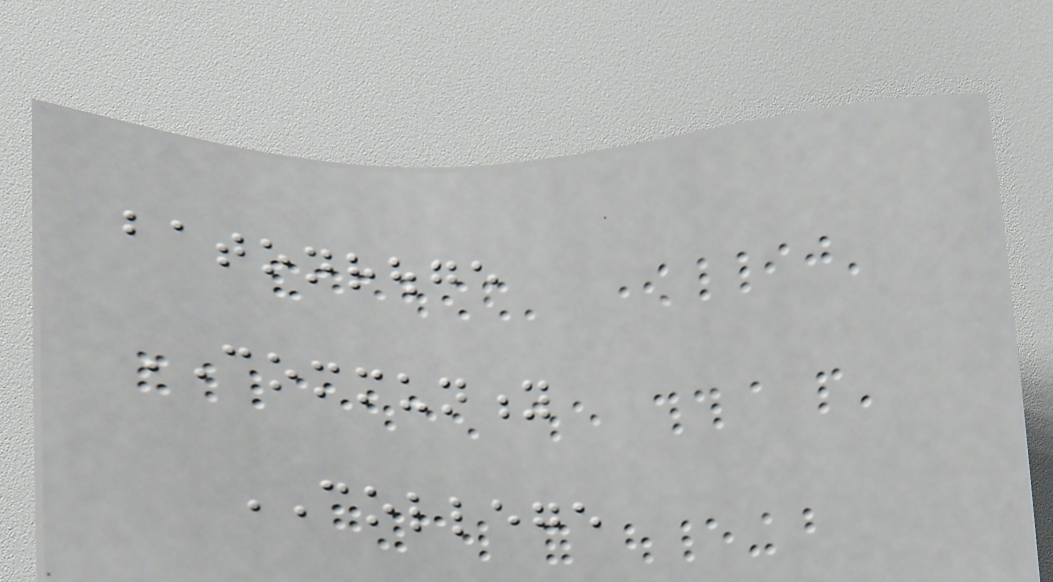batonrouge
COMMUNITY
COLLEGE
